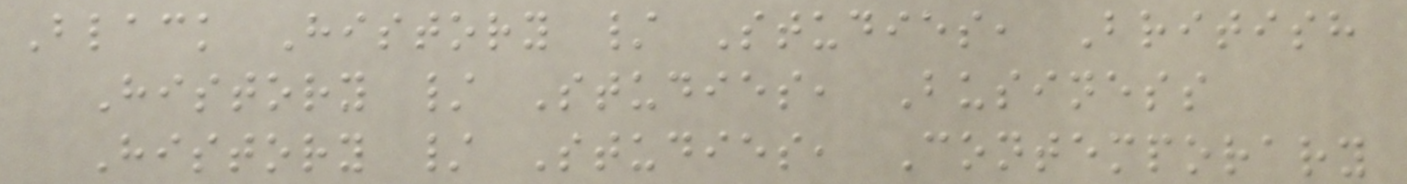Black History / Studies, British
History / Studies, Business
History / Studies, Contemporary
